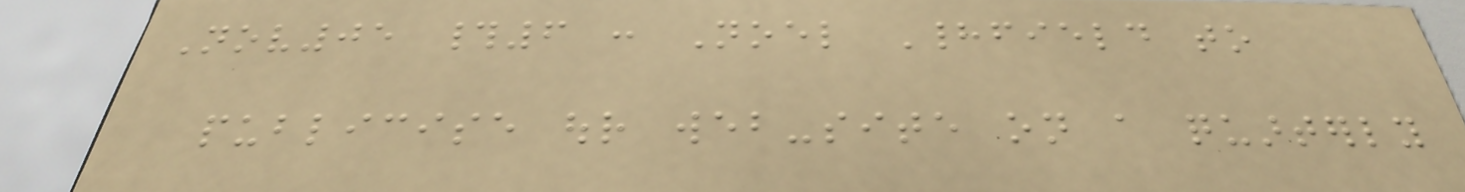Nov05 #6 : Noel Hadfield to
publicise our web-site on a quarterly
